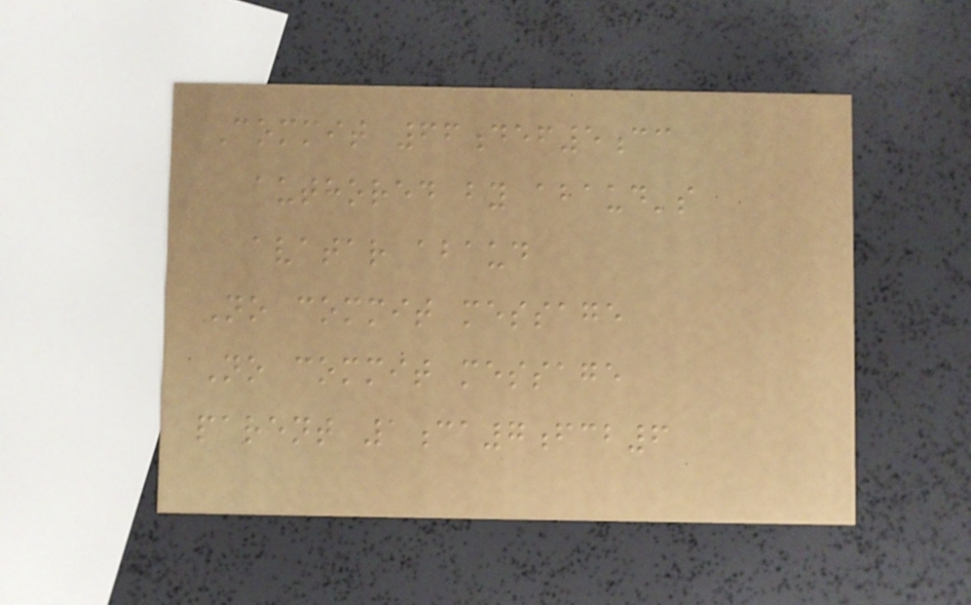Commit 66def5cc
authored by abaud's
avatar abaud
No commit message
No commit message
parent 1ca7fcb6
